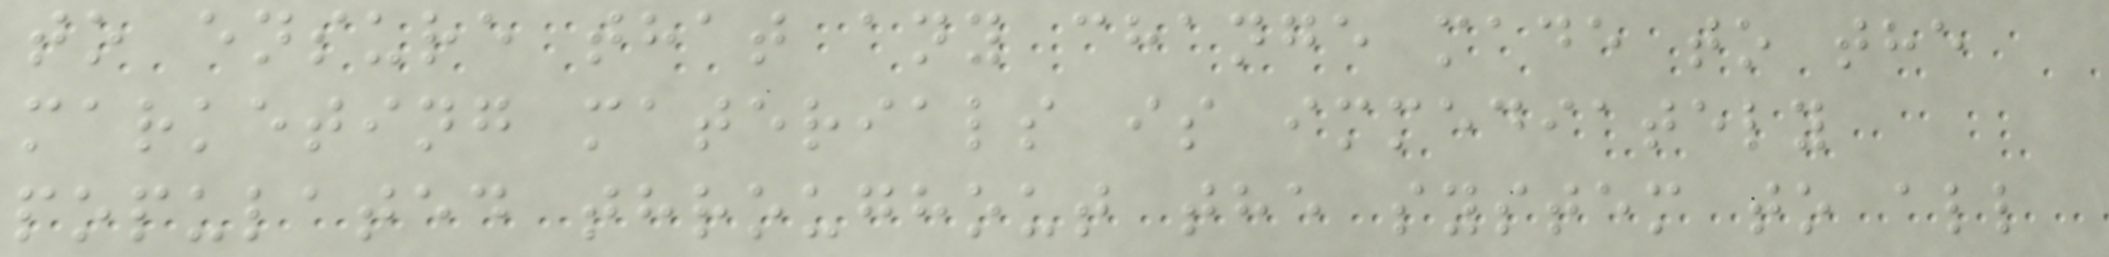to ensure that any change made to the
marketing materials is immediately
populated throughout the system to all
